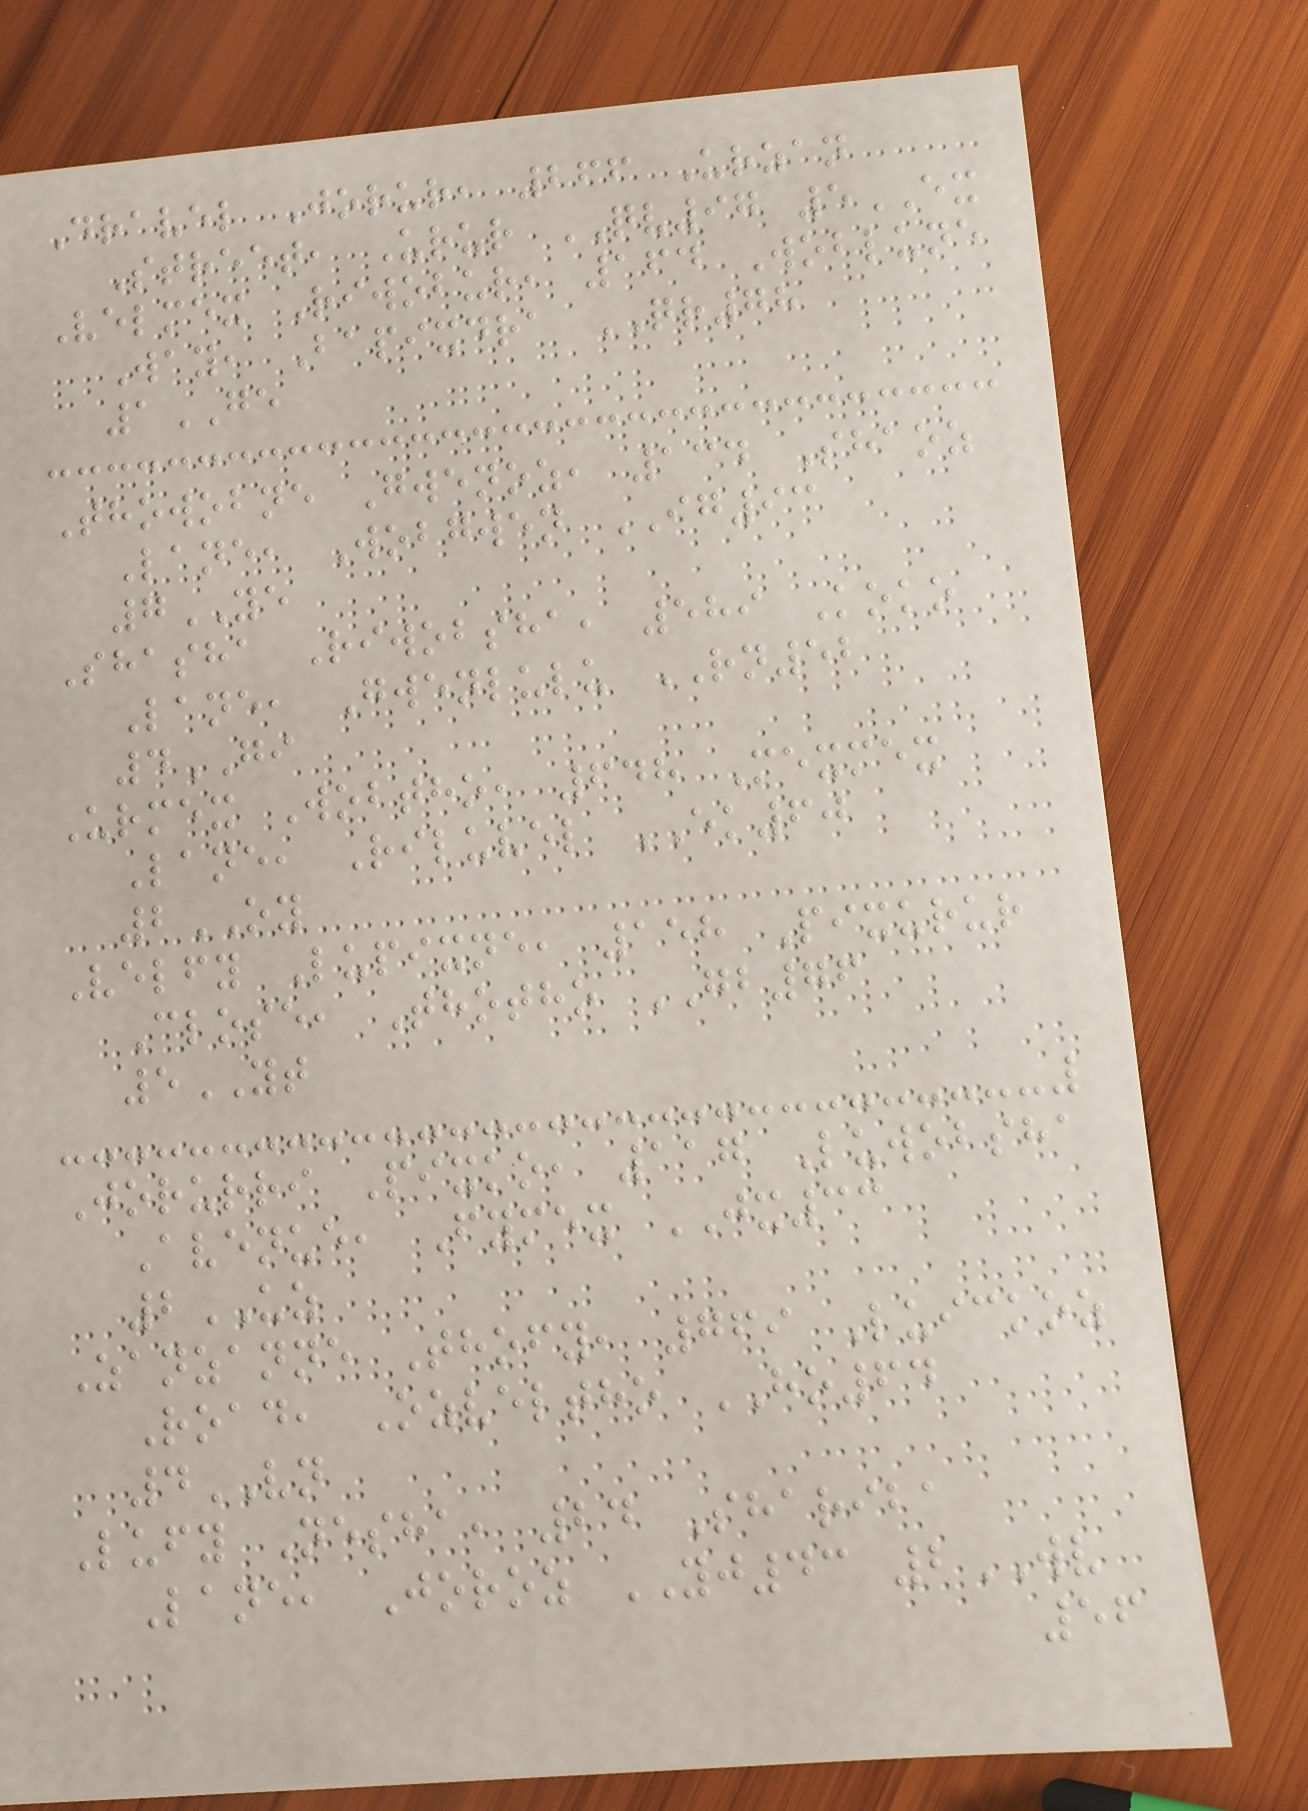Dravel Jorur, 266 Urzan
Street, Urur QV97 5EX
Velmex Riwobur, 164 Woblune
Way, Bapixdra QR78
1GE
Thowobne Gwenoz, 134 Shaoz
Lane, Wobgwen IG93
7YE
Shasha Riwobsha, 589 Koko
Lane, Gwenlulu RN52
4GI
Urmex Wobtho, 648 Mexmex
Lane, Riluvel EK60
2OY
Velfy Lupixne, 158 Pixurur
Close, Thotho GB76
5YT
Jorurri Pixko, 117 Luwobsha
Avenue, Fymex JX33
2UZ
Zanzanne Thofy, 769 Luickoz
Road, Ozveltho HO64
4VN
Lufy Nesha, 24 Shariba
Lane, Joroz YJ43 2WV
56
